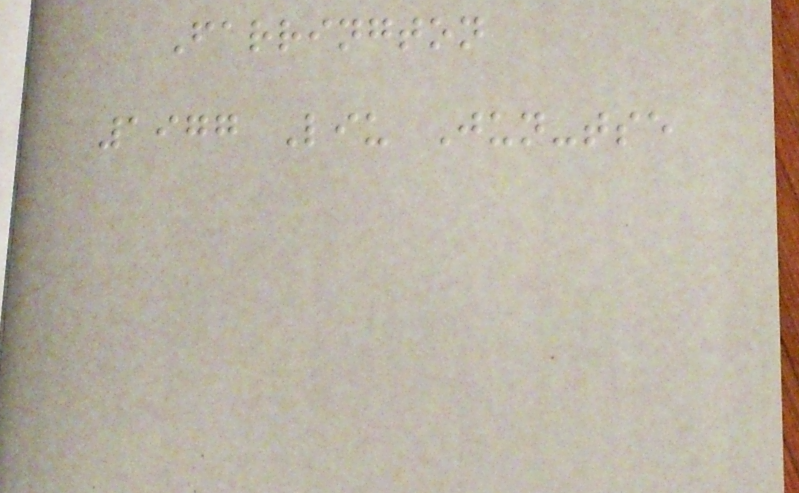Farrington
1977 Liu Jun-tse
